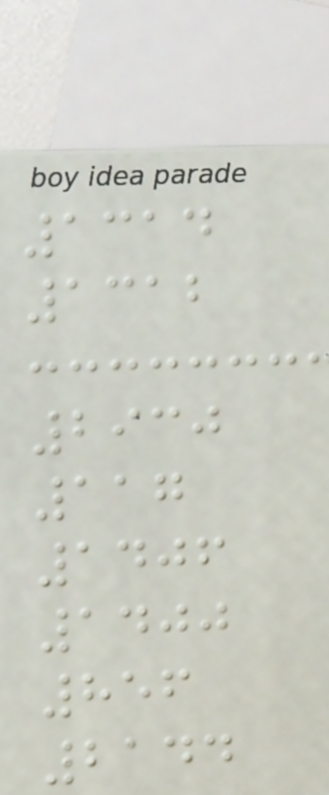1314
1312
2930
117
1406
1400
856
2144
